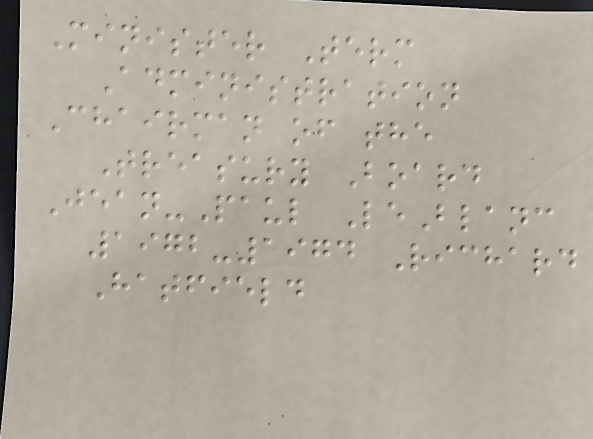Minister Term
Administration
Chairman of the
Treasury Board
Jean-Paul LeBlanc
1972-1974 Richard
Hatfield
